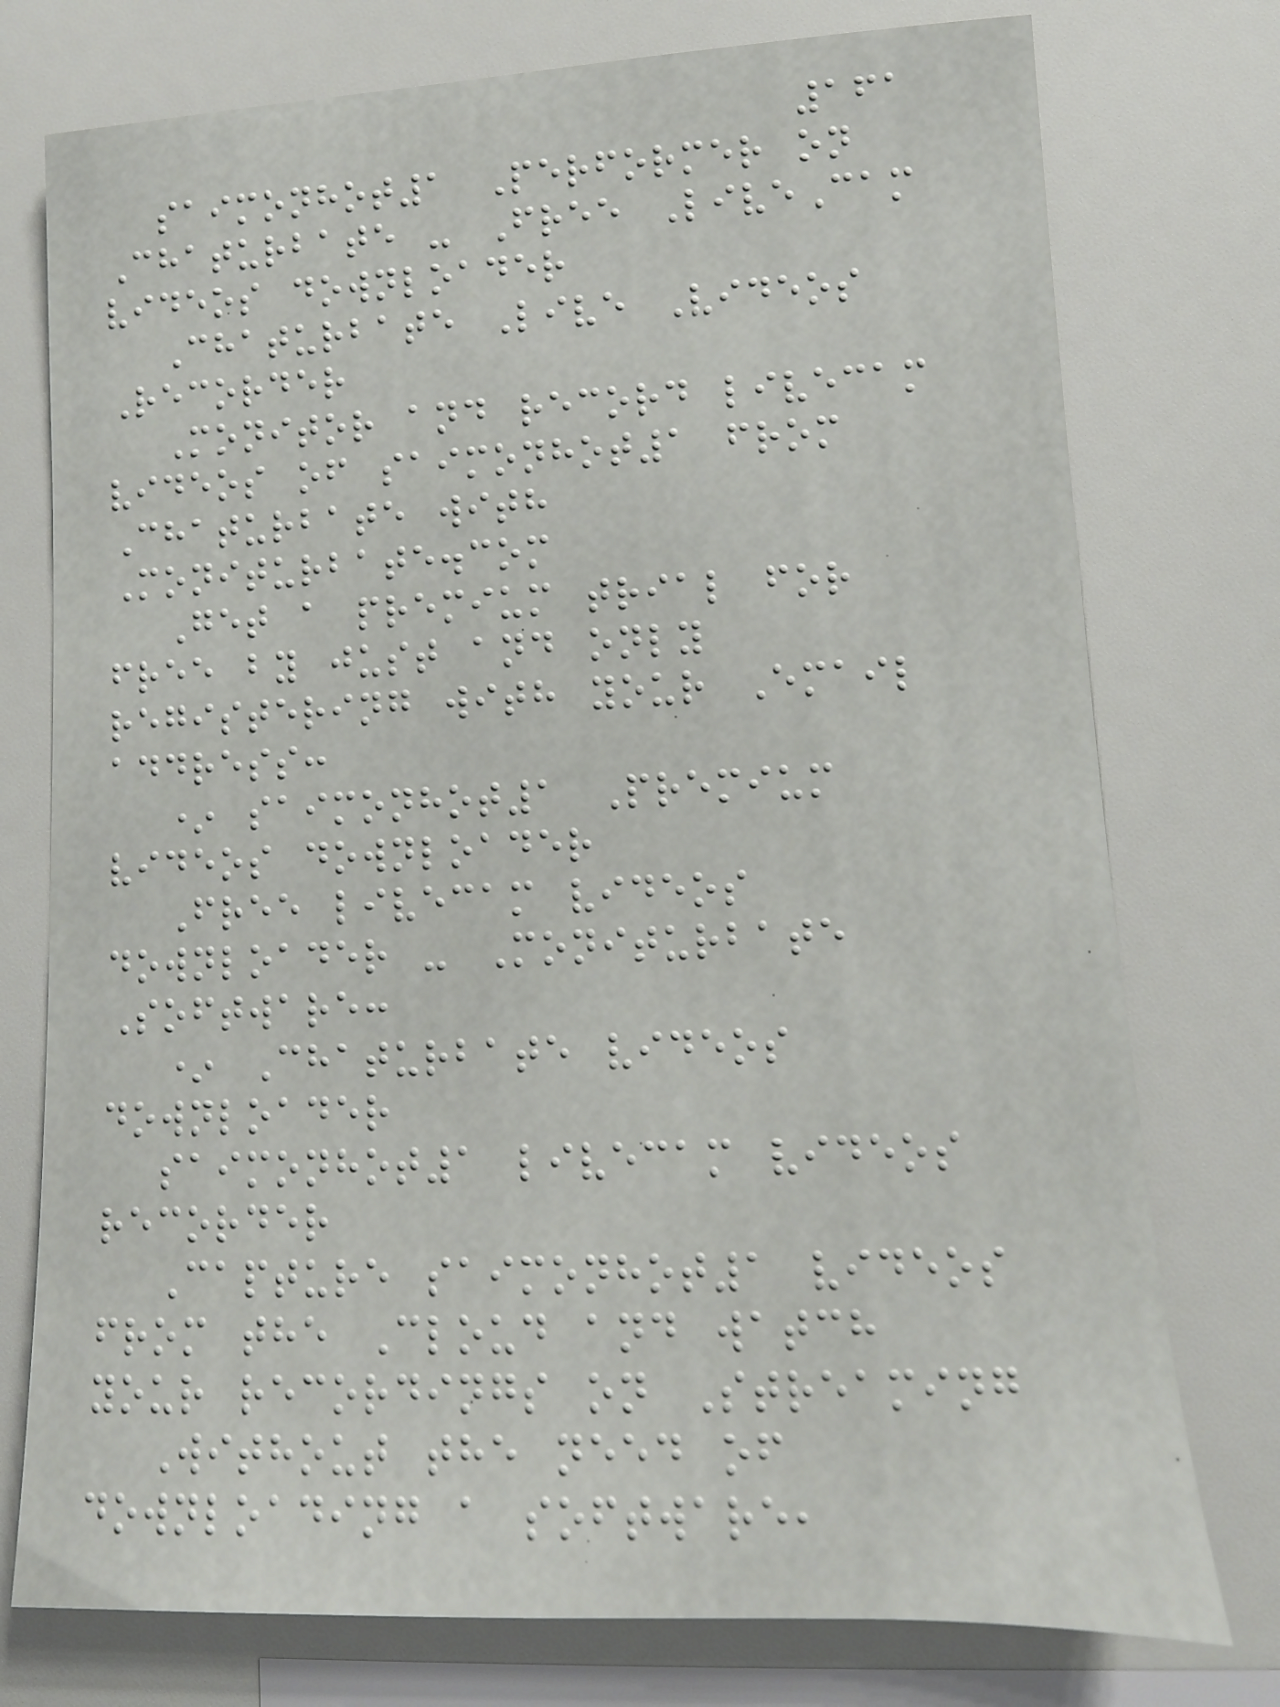161
saimonhot1 Performer on
Chaturbate - Free LiveCam
videos downloader
Chaturbate Live Videos
Recorder
Monitor and record livecam
videos of saimonhot1 from
Chaturbate with
Moniturbate.com
Get a premium trial for
free by just and only
registering with your Email
address:
* saimonhot1 Premium
videos downloader
Free livecam videos
downloader - Moniturbate
Software:
* Chaturbate videos
downloader
saimonhot1 livecam videos
recorder
Capture saimonhot1 videos
from the Cloud and watch
your recordings on Streaming
Without the need of
downloading a software,
